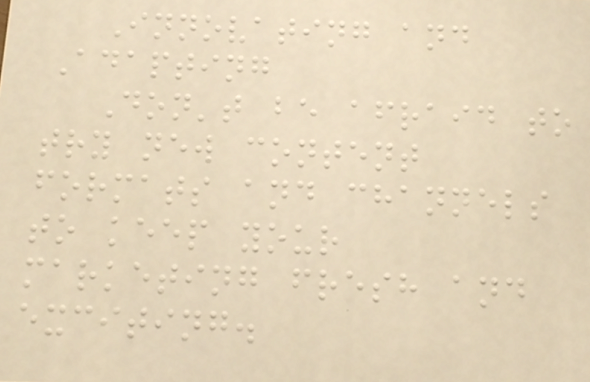Innovating and
Adapting
Don't be afraid to
try new content
formats and channels
to keep your
marketing fresh and
exciting.
